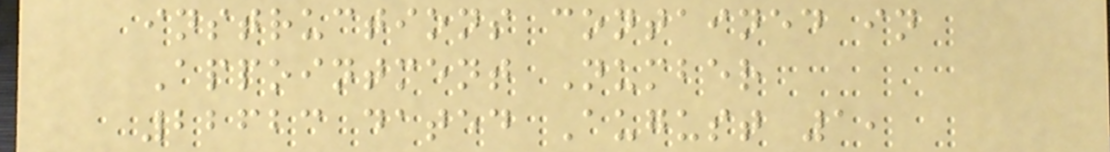instructions contained in
Appointment Number
22623 dated August 1,
